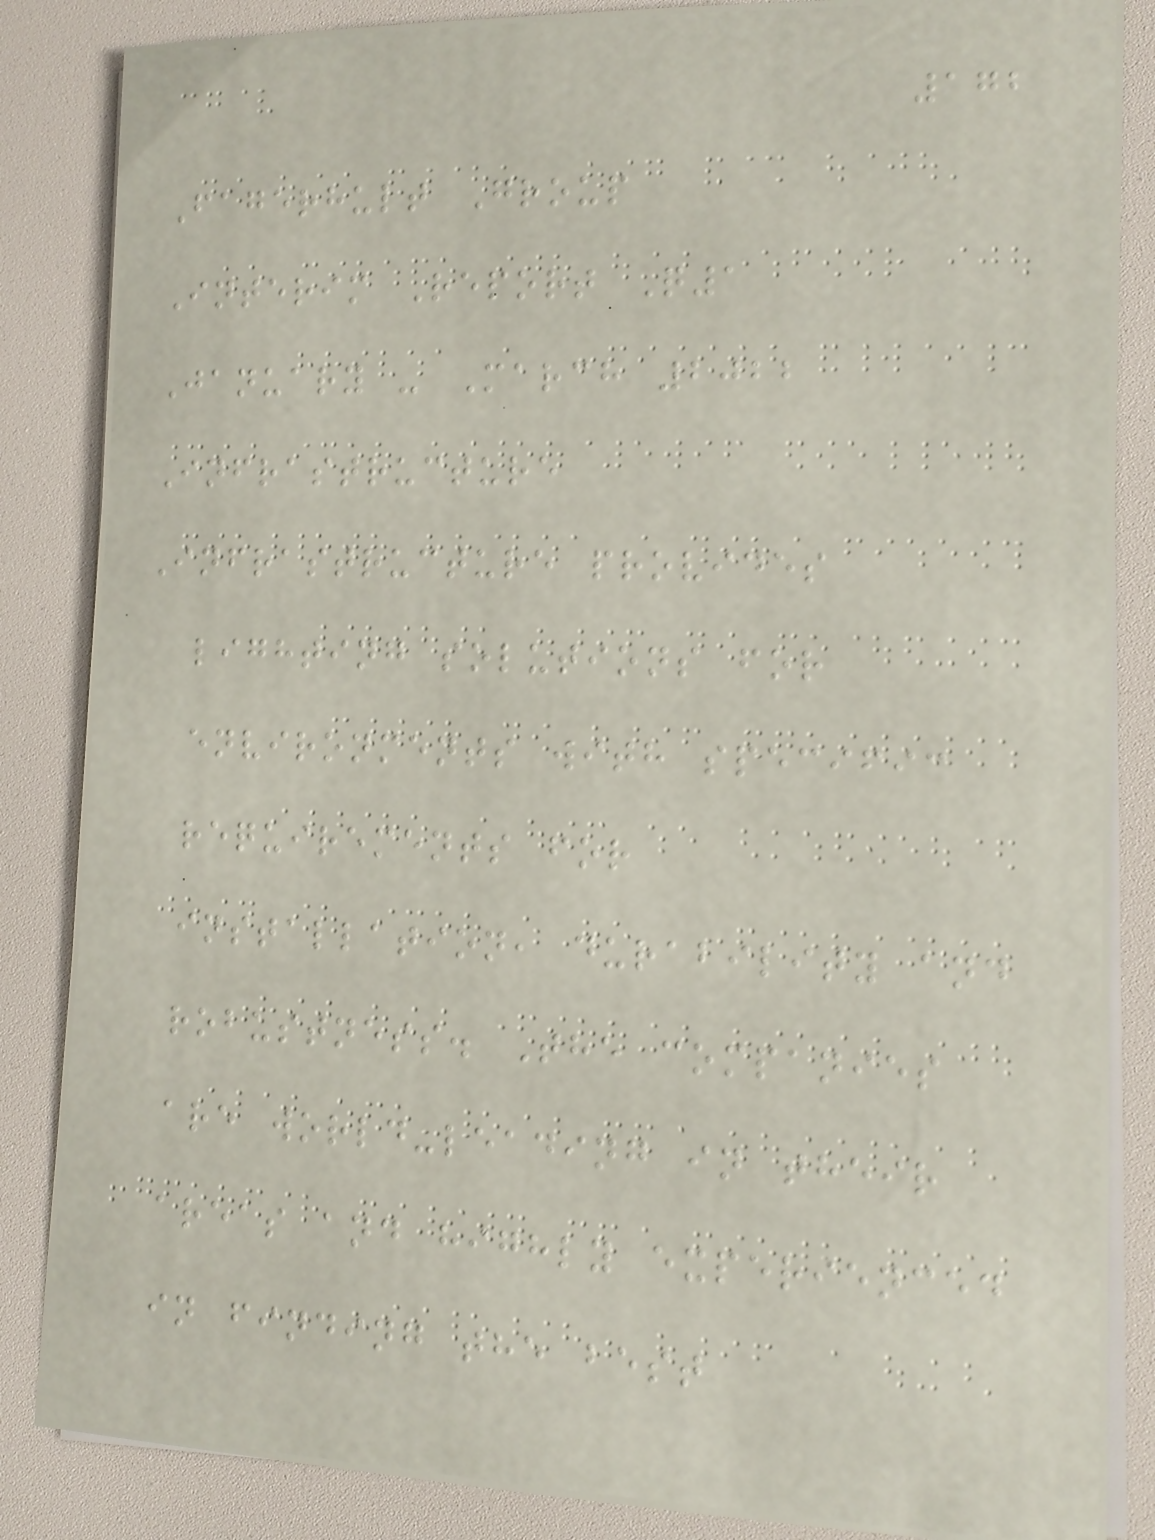172
Fagerhult Group
Interim Report Q1
January - March 2022
Infrastructure
Infrastructure provides
lighting solutions for
environments with specific
requirements for
installation, durability and
robustness. The companies
are world-leading in their
areas and highly experienced
in finding the best
